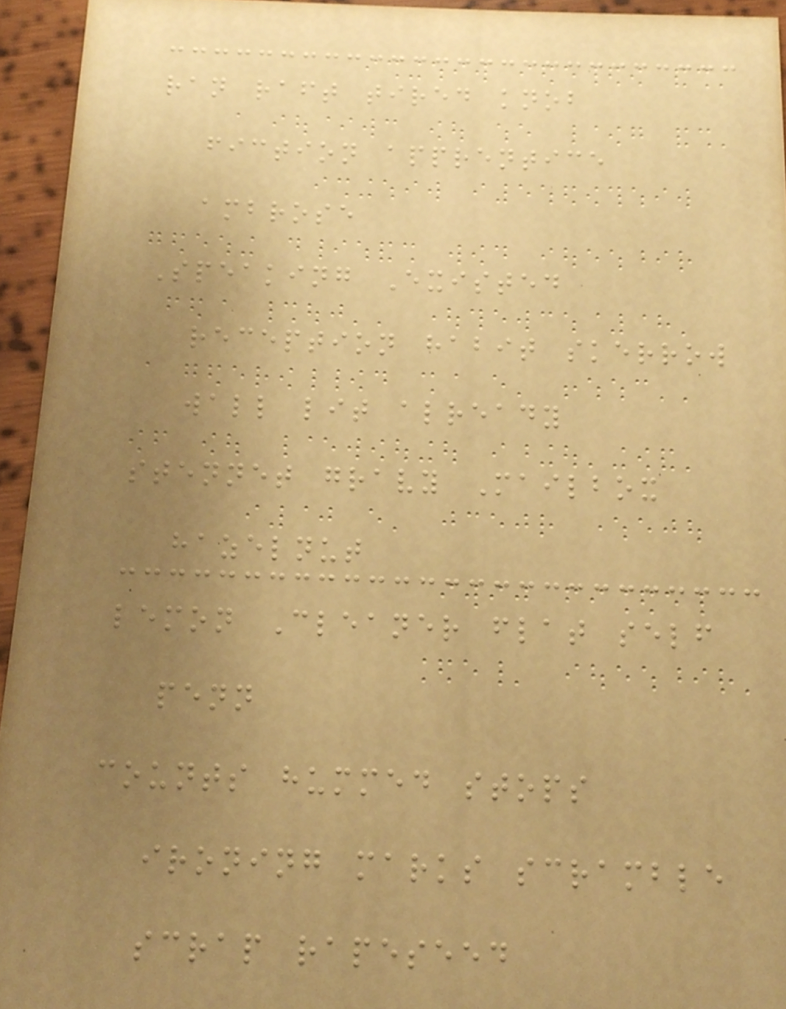ran raft tired knob
fiction apprentice
ambrose
Speaking Existed
reception habit skerrow
wall lit already
stennet gravy Mailbox
hazelnut
lemon Cleaner flat self
penn
counts hummed stops
ironing marks scramble
scrap rapeseed
